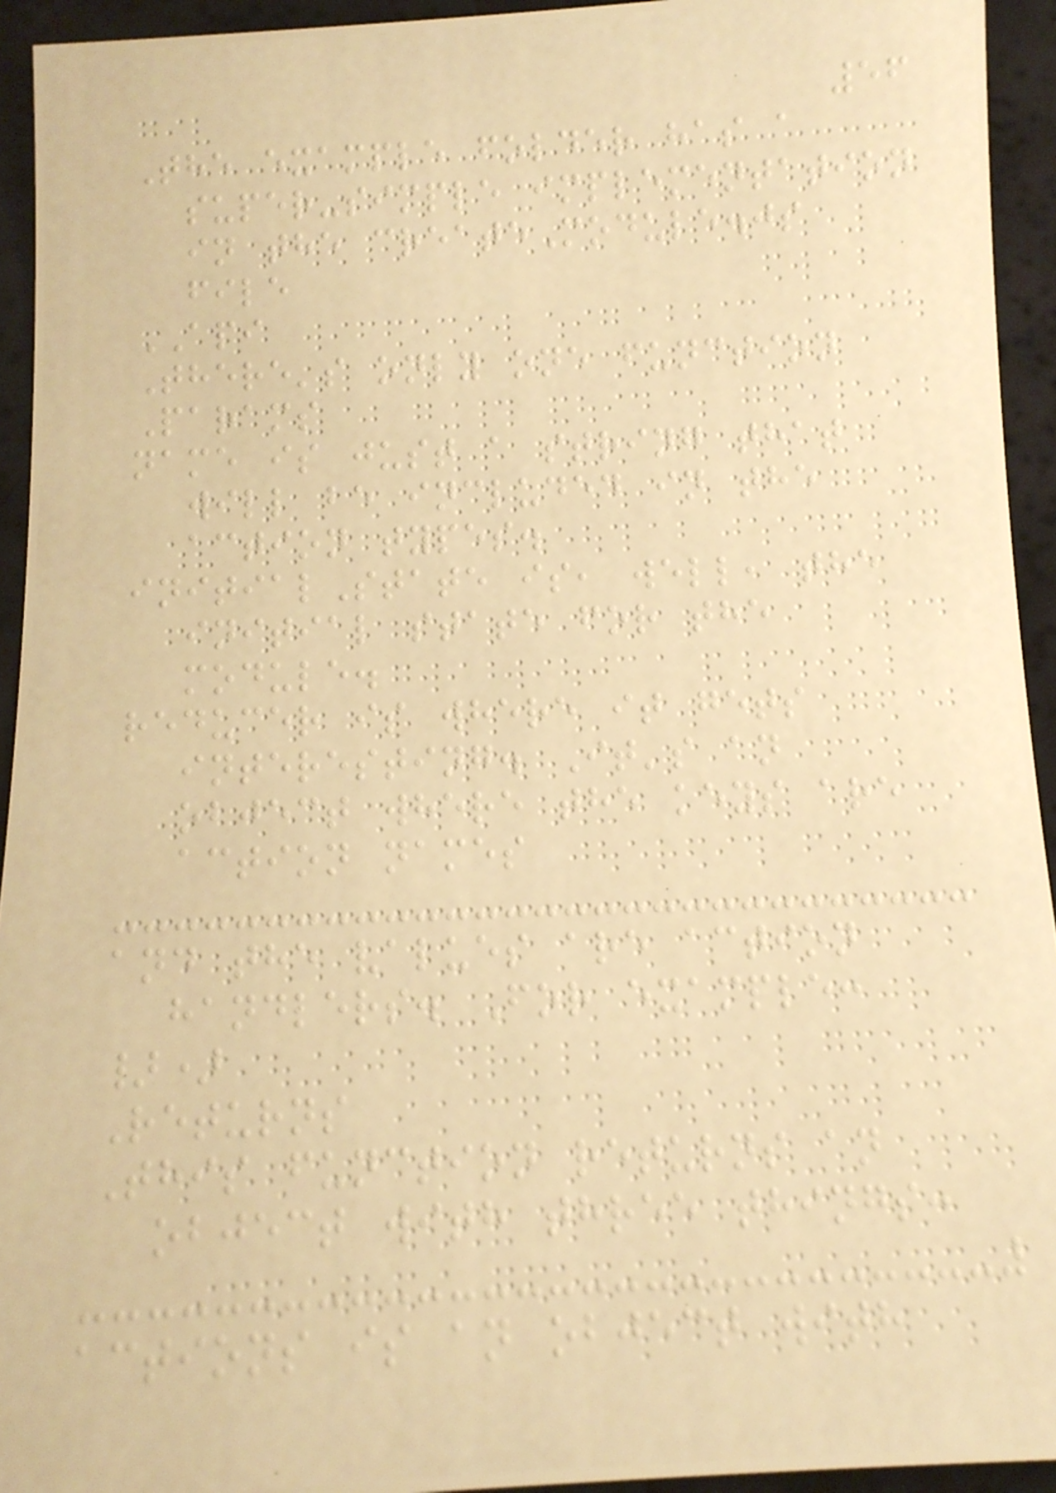56
The example folder has a
super-simple implementation
in the createModule.js
file
API
There's only one function
Params
name is just a string that
will be included in the
action types.
initialState is, well, the
initial state for the
module.
reducer is where it gets
interesting. It's an
object where the keys are
action names
and the values are action
handlers. For example:
})
Returns
This function returns an
object with three things:
actions is an object with
